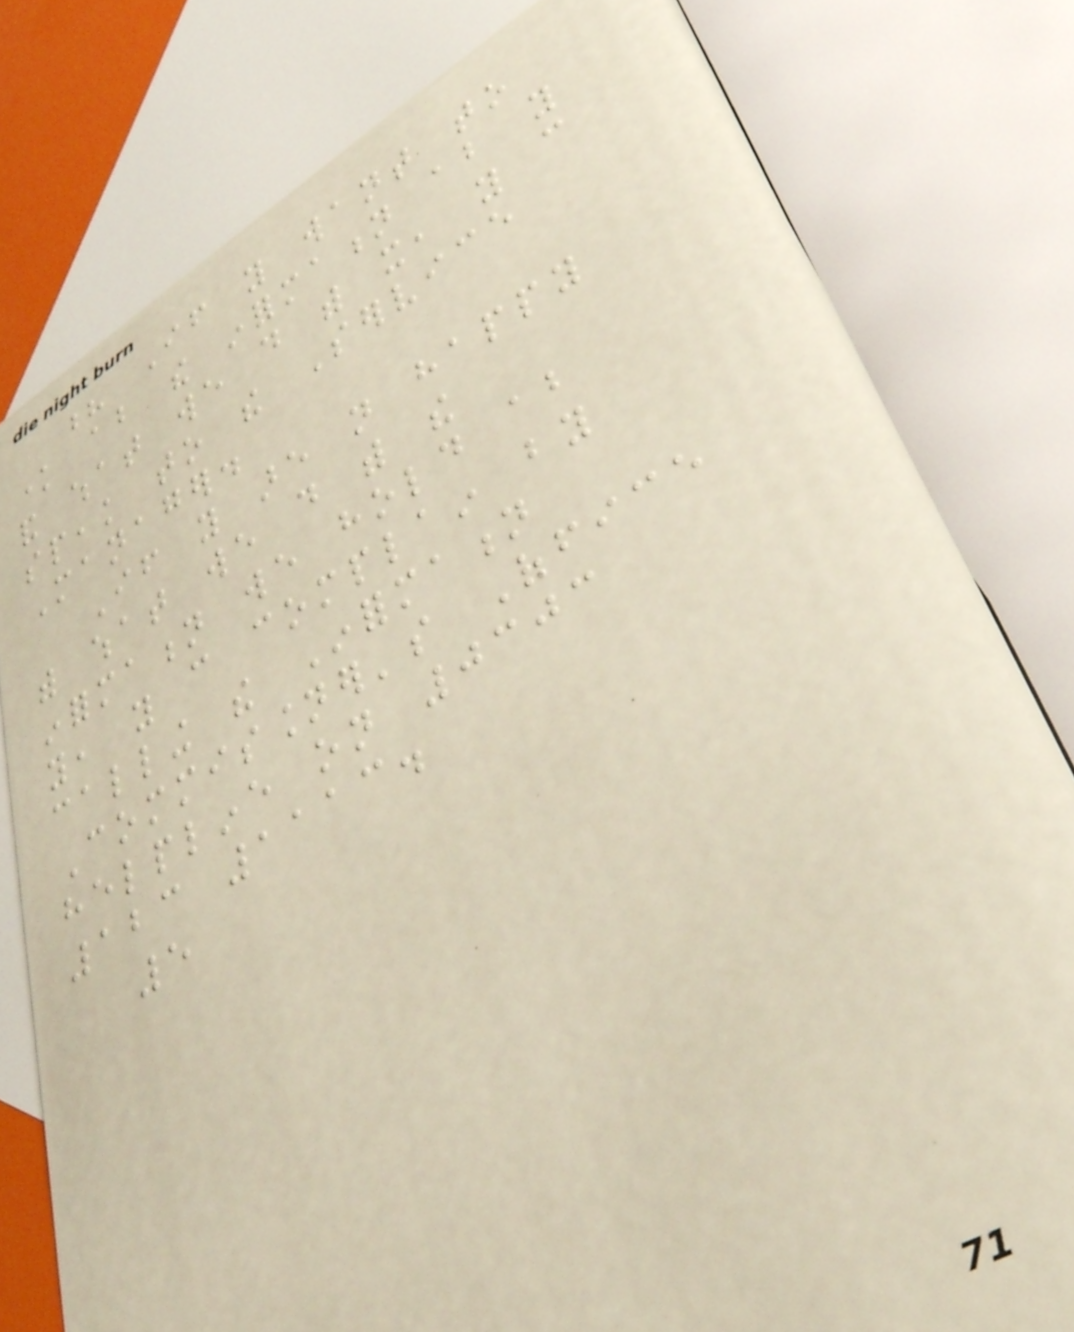? If you want to
know about the information about you
and what we do with it, you can
speak to the Service
Manager.
If you are not happy
with what we do with the
information we hold about
you, you can complain by
calling the Information
Commissioner's Office
helpline on 0303
123 1113.
5
